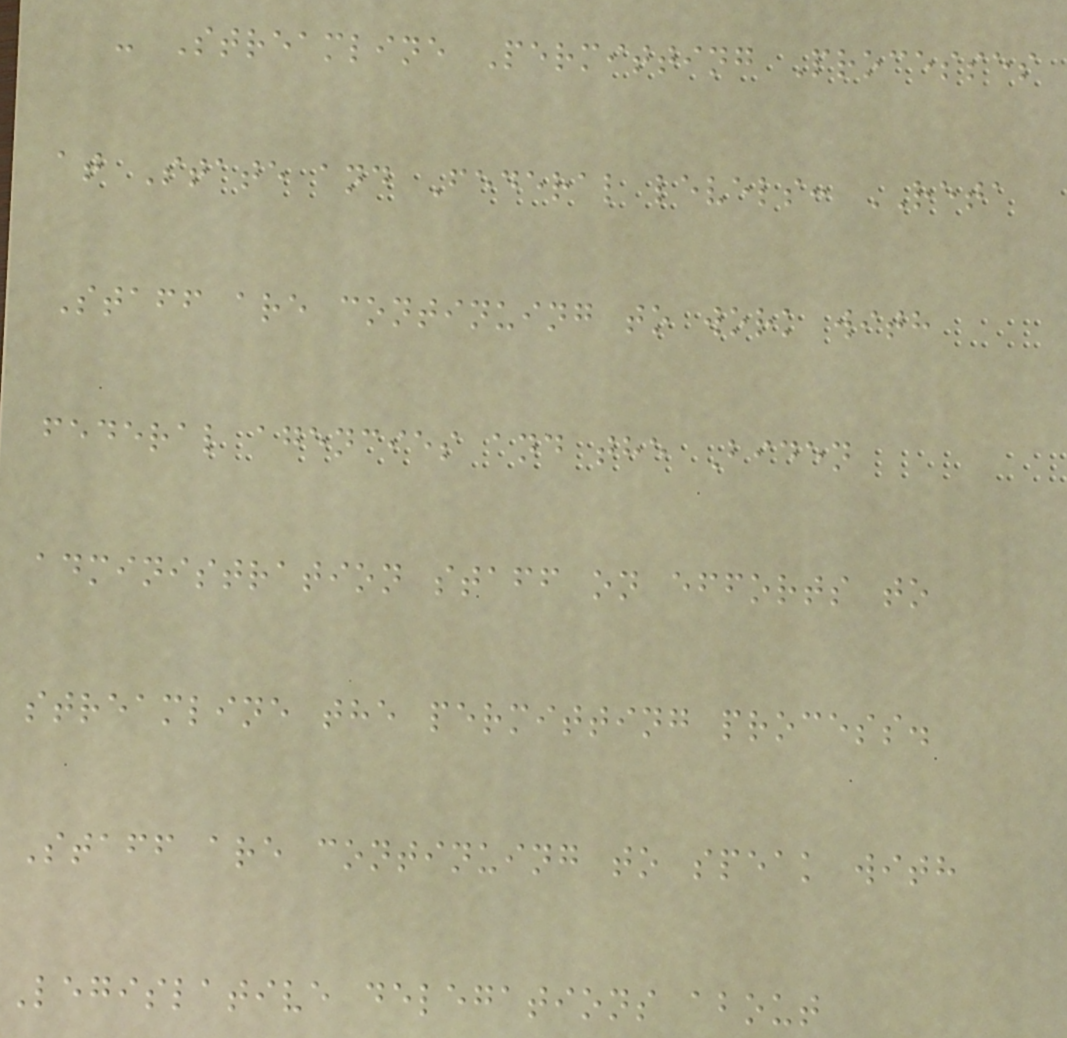- Streamline Permitting Processes
at State and Federal levels: RETA
Staff are continuing to work with
federal agencies and the Biden
administration staff on efforts to
streamline the permitting process.
Staff are continuing to speak with
Legislative delegations about
